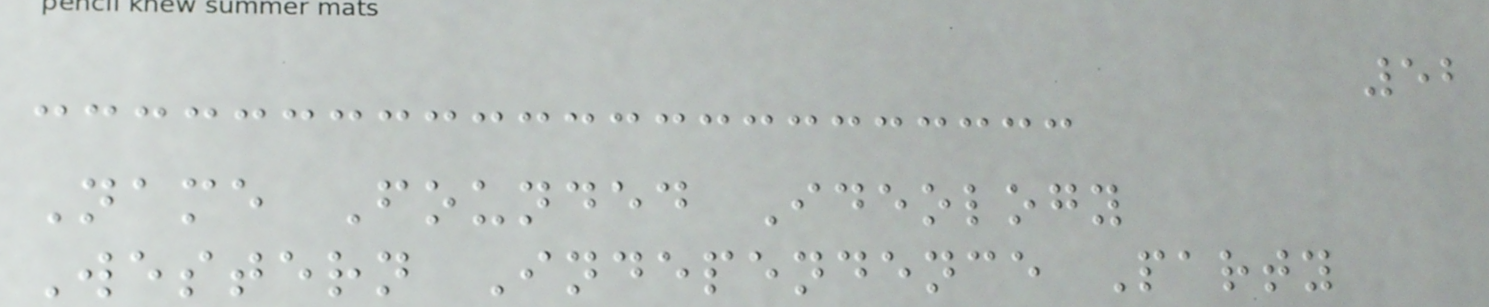52
Name Founded Ideology
Western Independence Party
